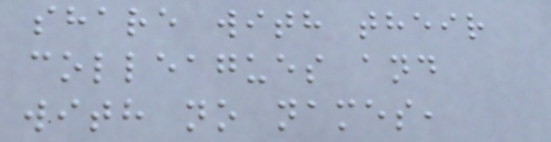share with their
colleagues and
with no names,
